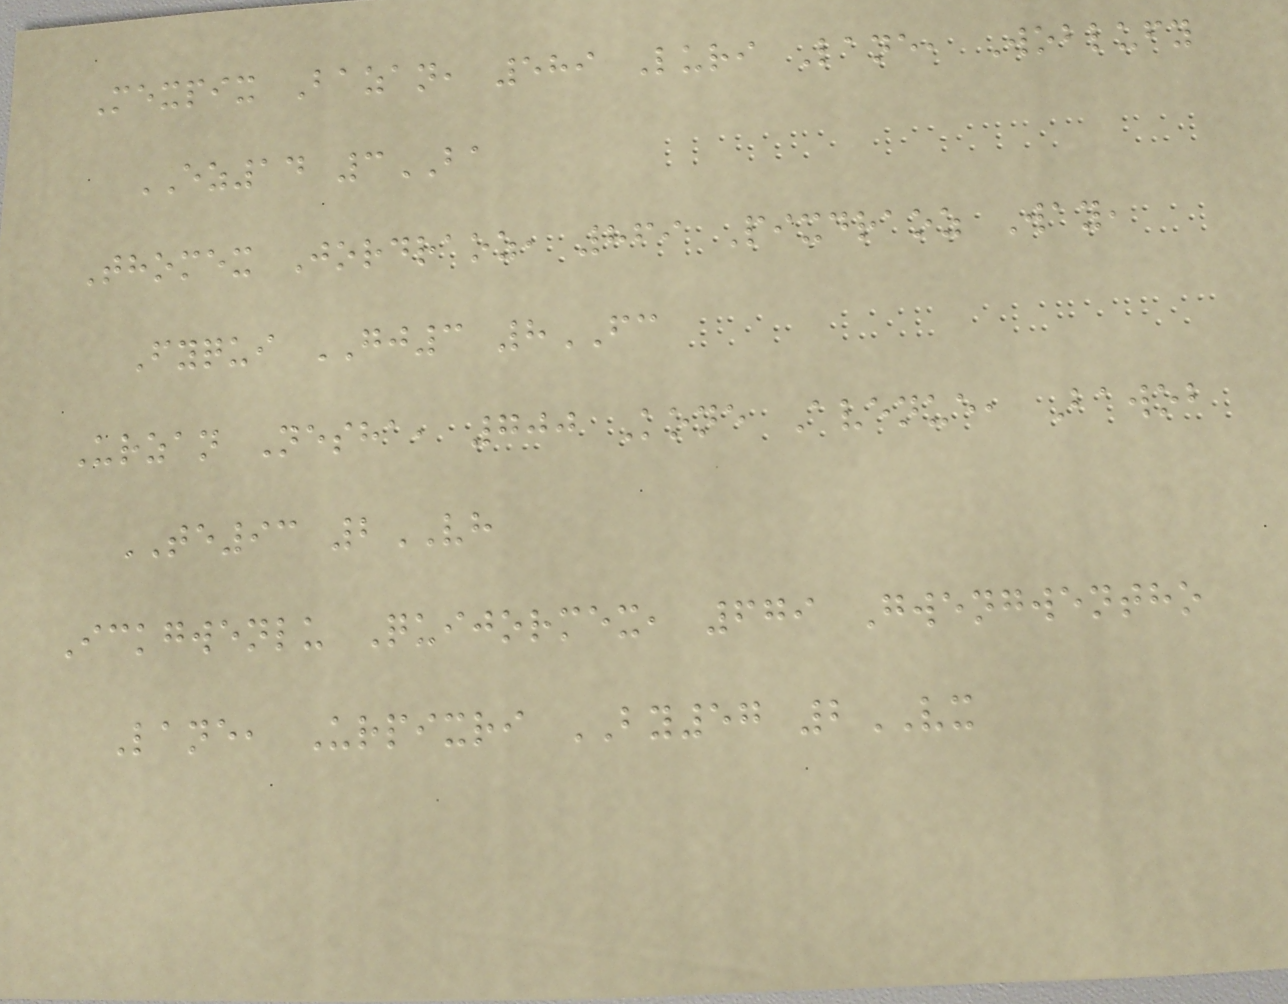Mexpix Bazan, 589 Luri Lane, Woblufy
EZ14 3BA
Thomex Jordraoz, 869 Pixdraoz Way,
Fyqui GJ3 8FC
Urzan Nesha, 700 Kone Avenue, Bawob
TE93 2VH
Ickgwenlu Quijormex, 679 Gwengwentho
Lane, Urpixri BY57 2VX
